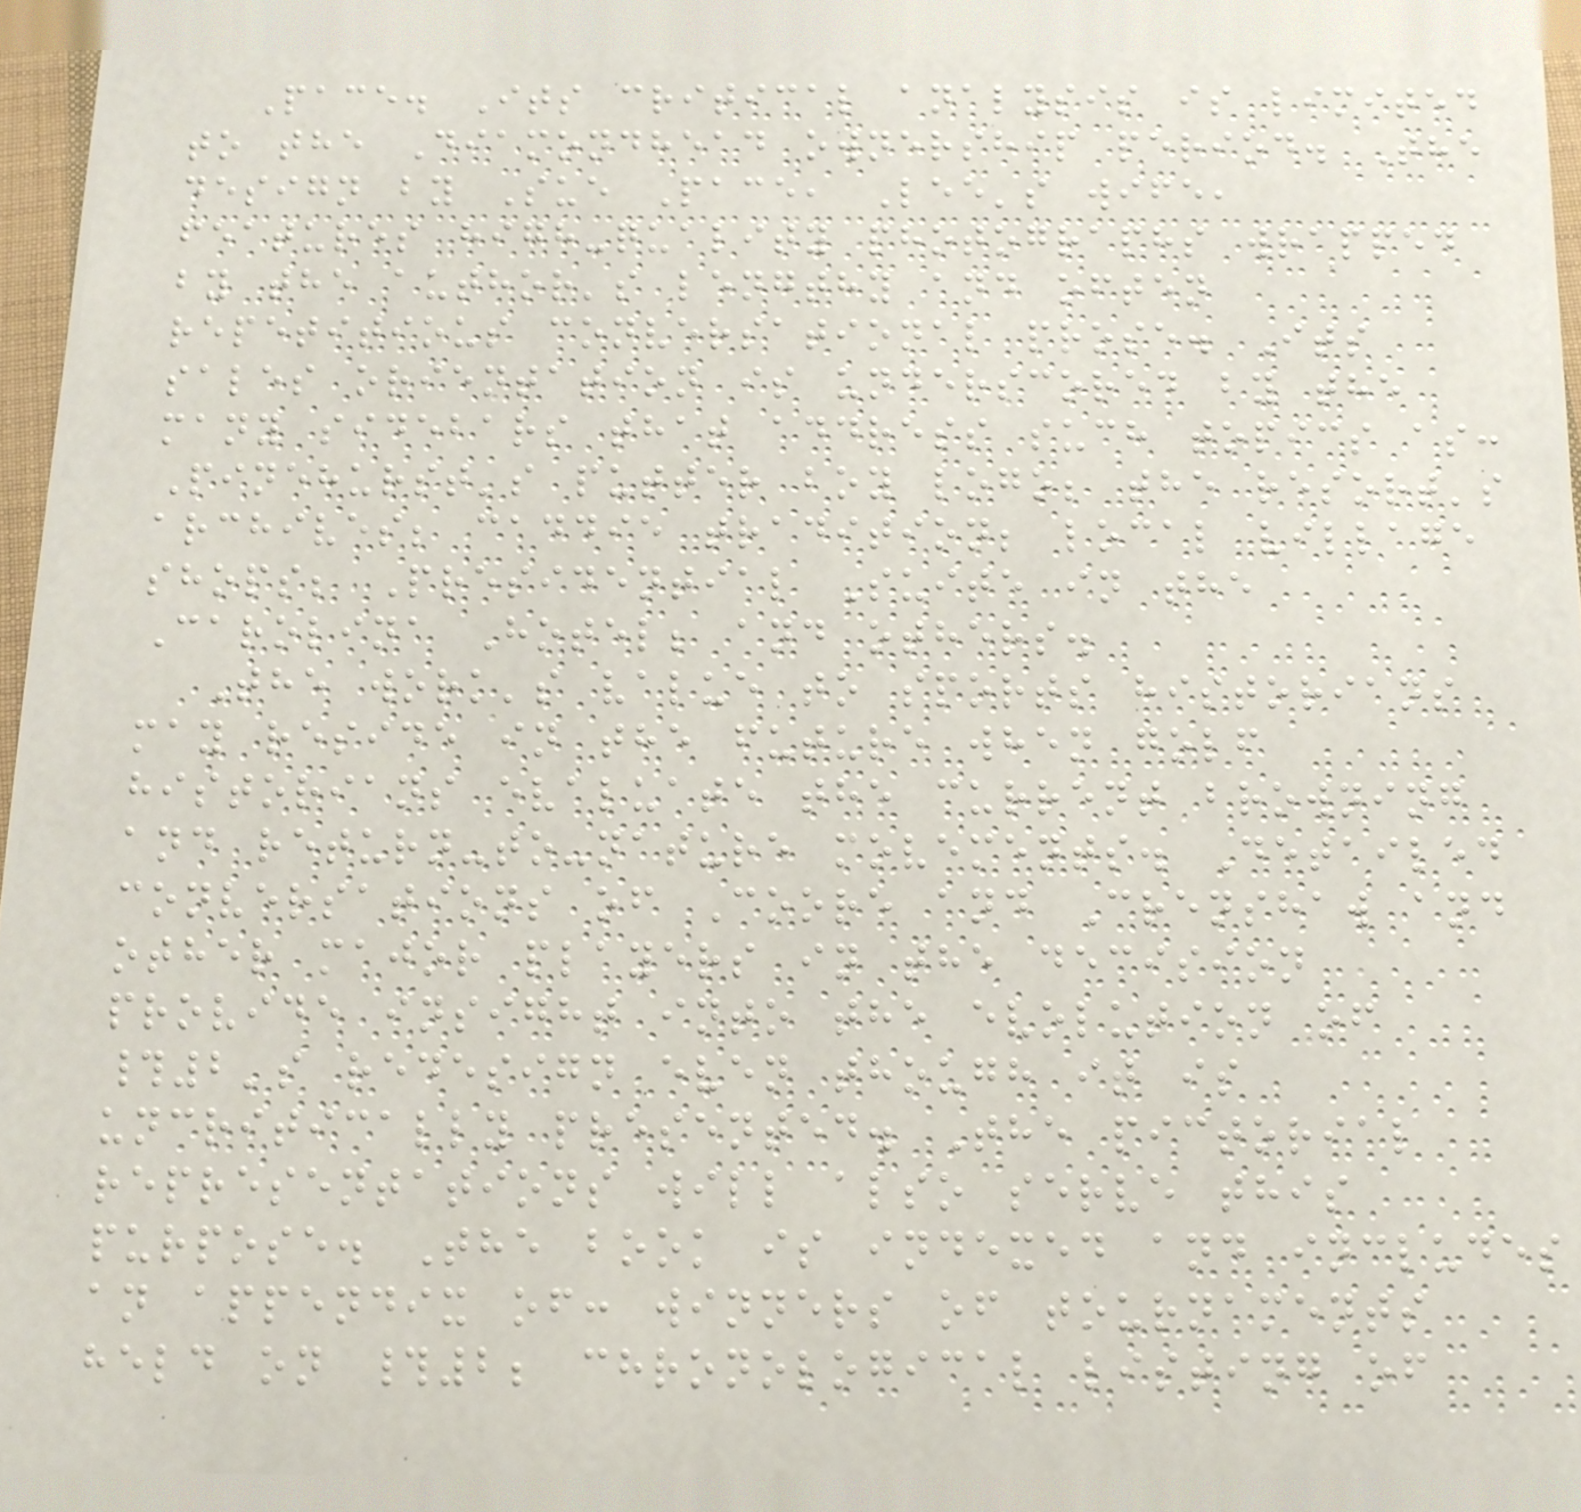Pace. Its critical analysis is limited
to the Diamondhead ownership period. The
design by Sue Pace, Lee's wife,
features high-quality photographs wrapped
by the author's lengthy and often
repetitious conversational prose. Its
sales orientation is underscored by the
many sidebars that address such topics as:
Pinehurst's putter boy logo; the resort's
archives; caddie tradition; local village
shops; Presidential Suite in the
Carolina Hotel; and others.
The work's value to sports historians
may reside in the future when golf
historians evaluate the current browning
and return-to-nature movements. Detailed
conversations of Coore and Crenshaw and
other major players in the decision
provide insight into the evolution of
#2's redesign even though it is
uncritically presented. The pictorial
representations will also serve this
purpose. The book is indexed and includes
an appendix of: winners of tournaments
held on #2; chronological listing of
